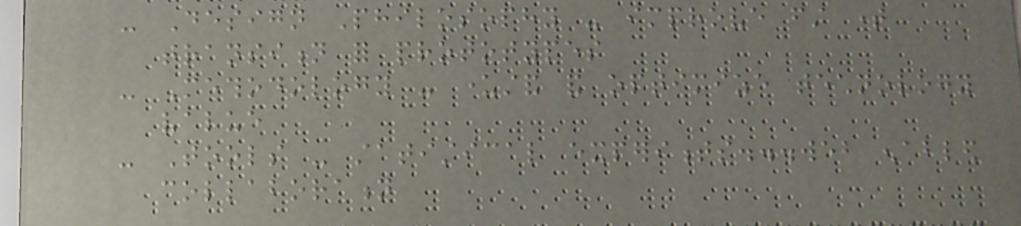- Design Philosophy - improve first time
transition for prototypes
- Methodology - understand and optimize technology
value
- Tools - statistical experiments...web enabled
collaboration
